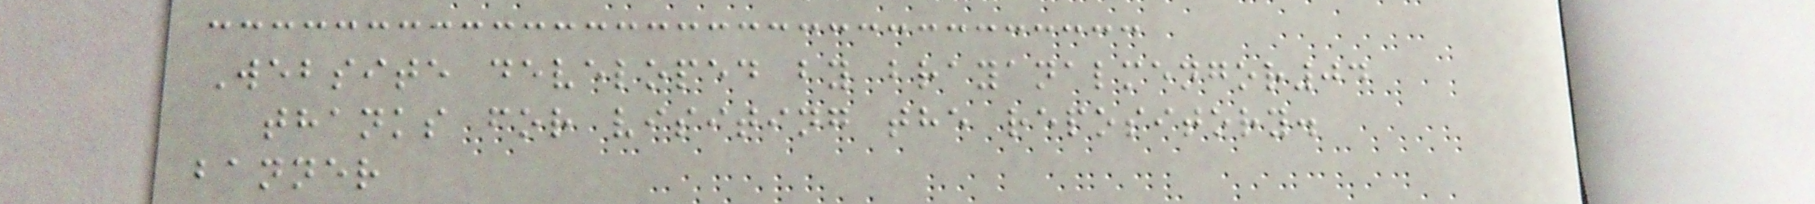Website developed by brayanalmengor04
thanks for visiting the repository.
banner
